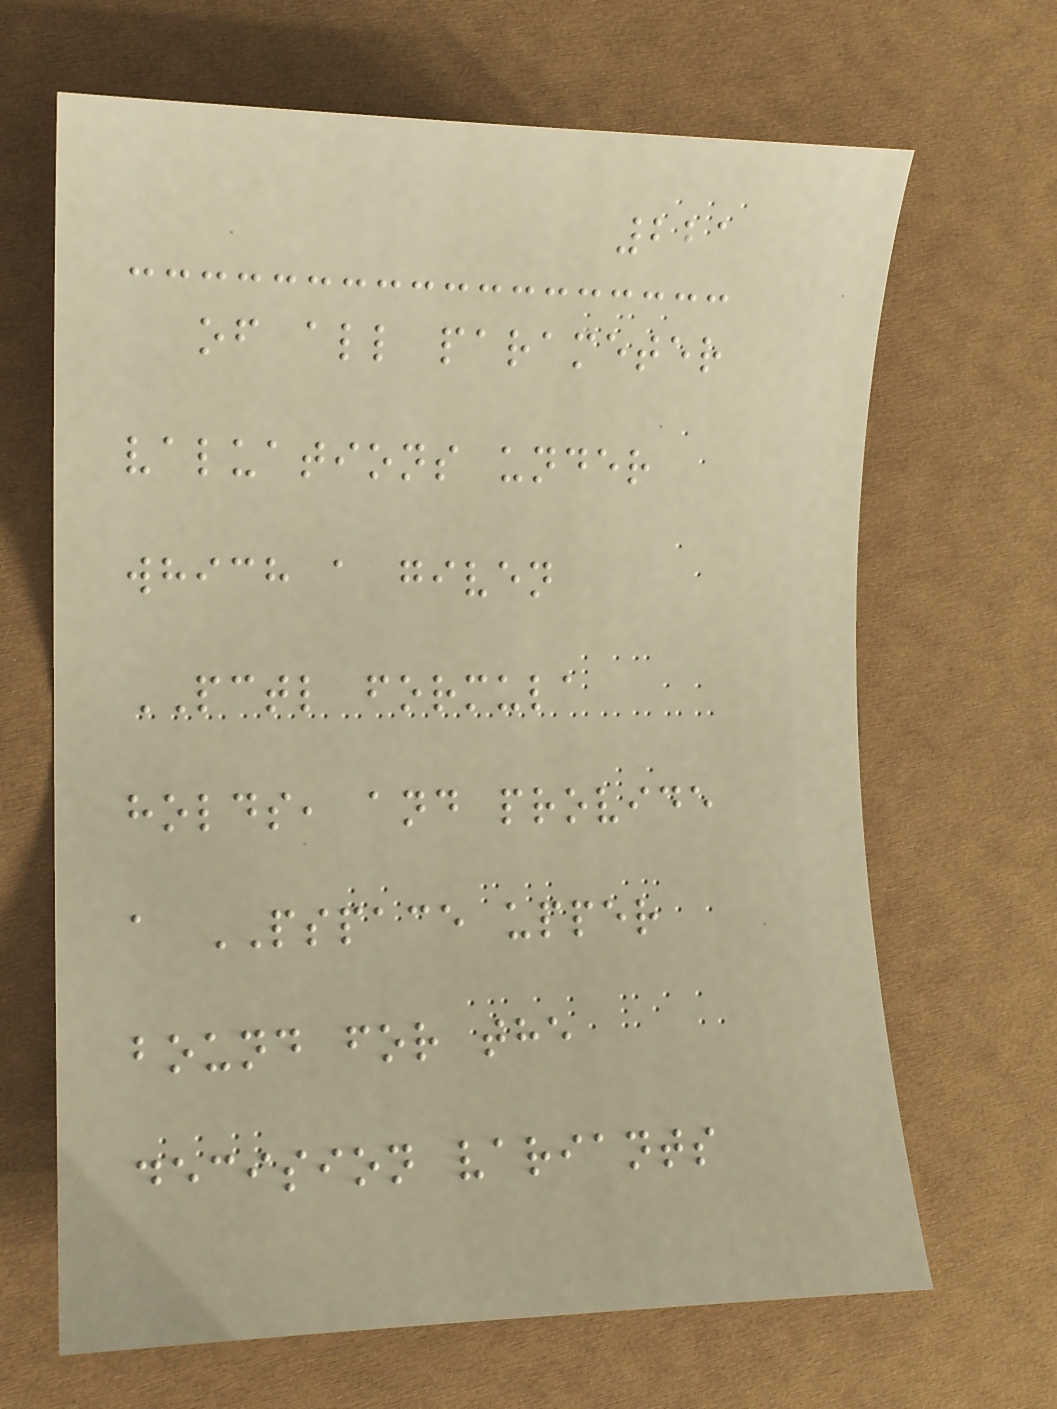221
of all parameter
valuations under
which a given
PCTL formula
holds, and provide
a PSPACE upper
bound for the
decision variants
